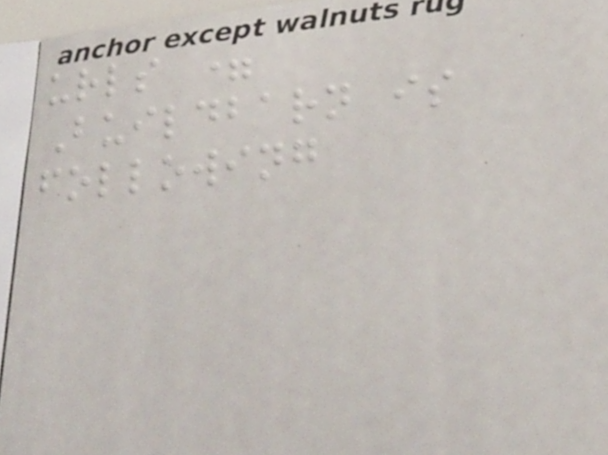urls =
Buildbarn is
following
